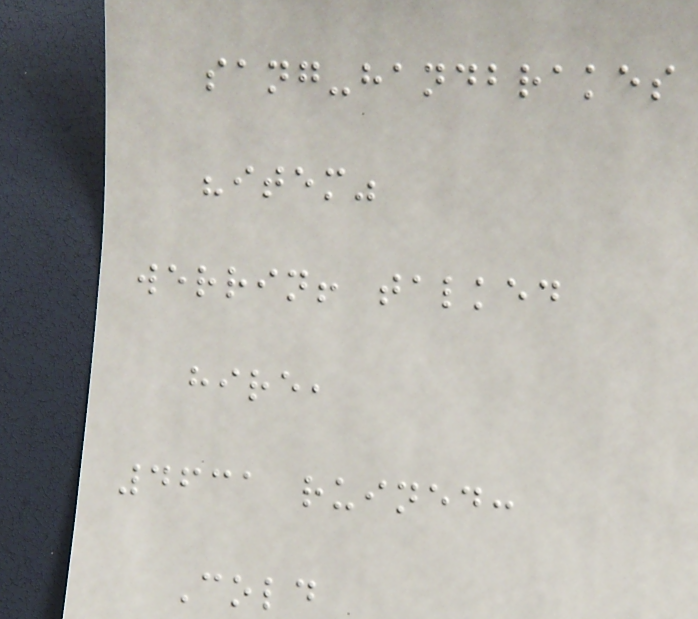sang-handbrakes
"item"
werrin! talked
hire,
4631 ruined:
Cold
